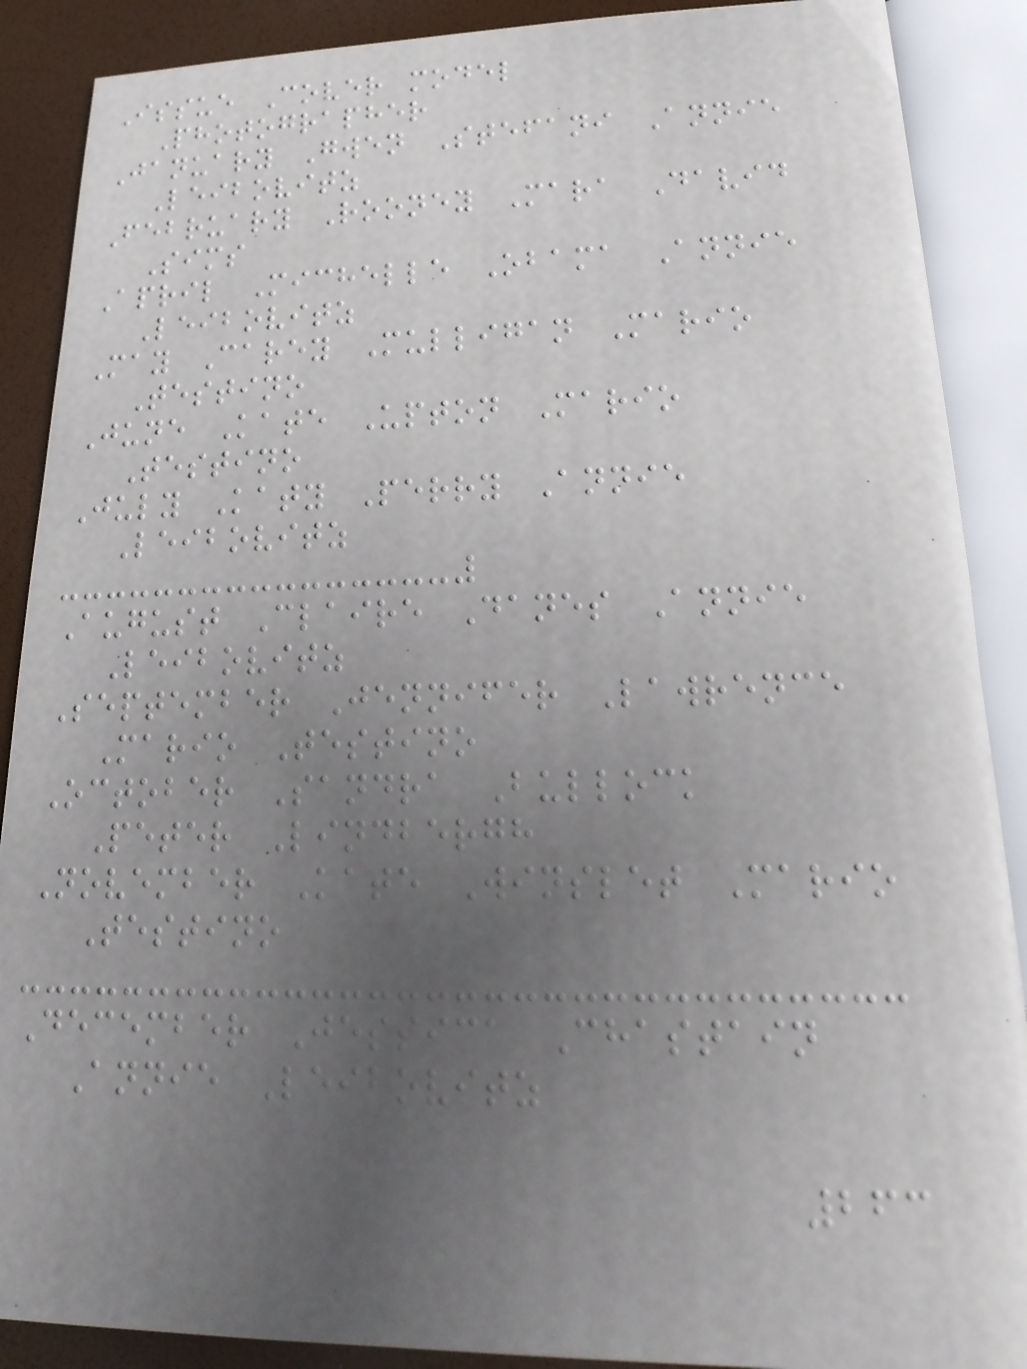Issue Cover model
Photographer
January Gwen Stefani Annie
Leibovitz
February Rooney Mara David
Sims
April Michelle Obama Annie
Leibovitz
May Carey Mulligan Mario
Testino
June Kate Upton Mario
Testino
July Katy Perry Annie
Leibovitz
August Claire Danes Annie
Leibovitz
September Jennifer Lawrence
Mario Testino
October Sandra Bullock
Peter Lindbergh
November Kate Winslet Mario
Testino
December Jessica Chastain
Annie Leibovitz
263
